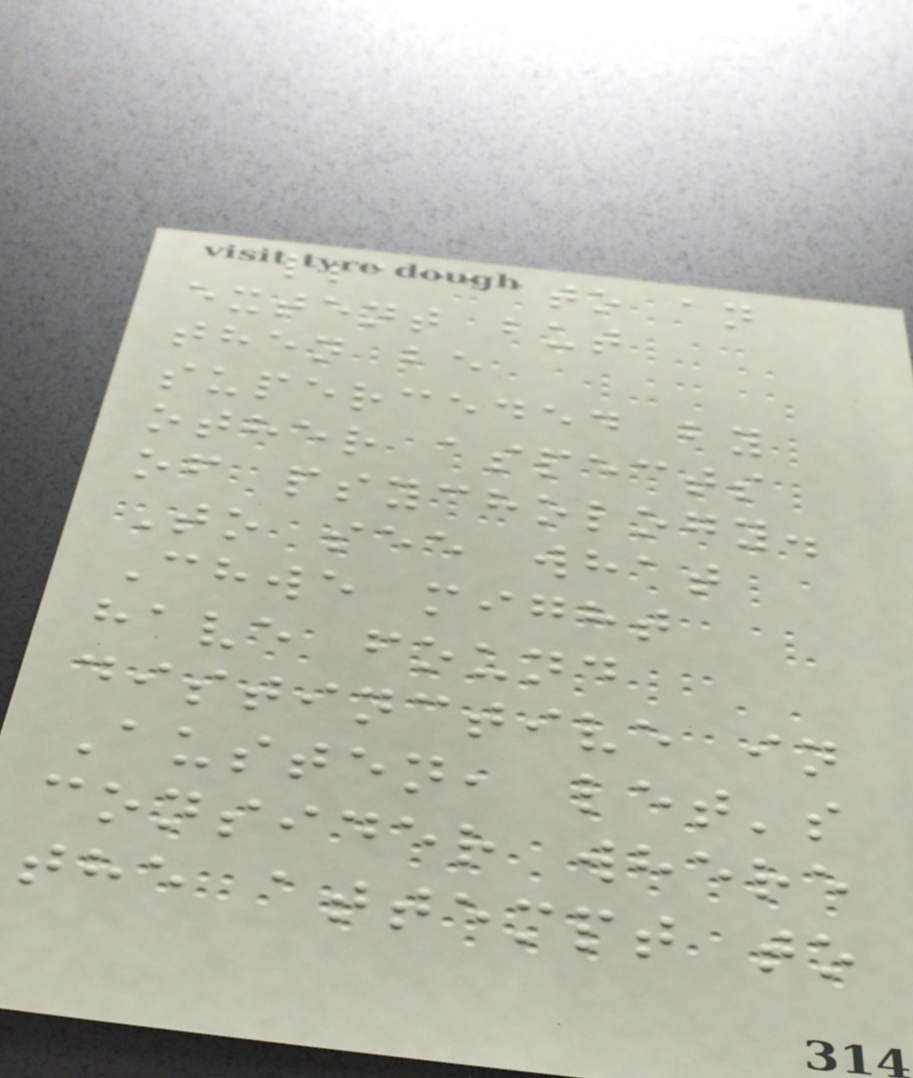place to an
extent but
then be
superceded by
other aspects
of psychology.
To see what
Chwe might
have found
distinctive in
Austen, let's
consider where
the attempt to
